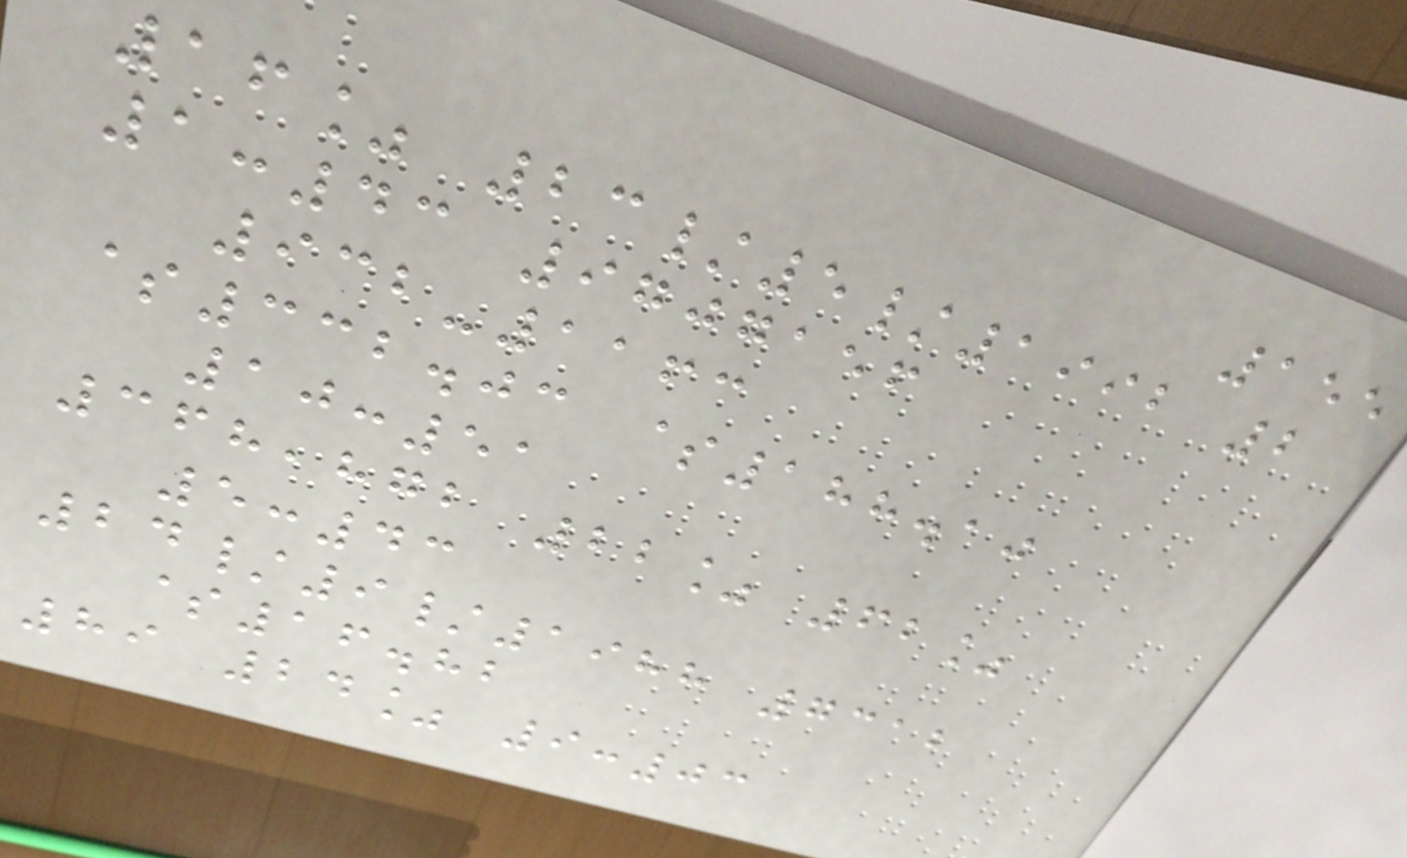155
16% 23/5/1992 2
1:43 9707156
932-1163
$332.03 $188.10
10:51
368,872 22% 62%
5:43
24/9/1988 7312
$16.82
89 24% 9:03
